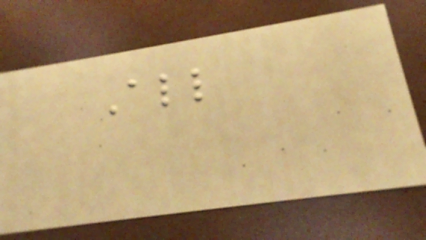All
